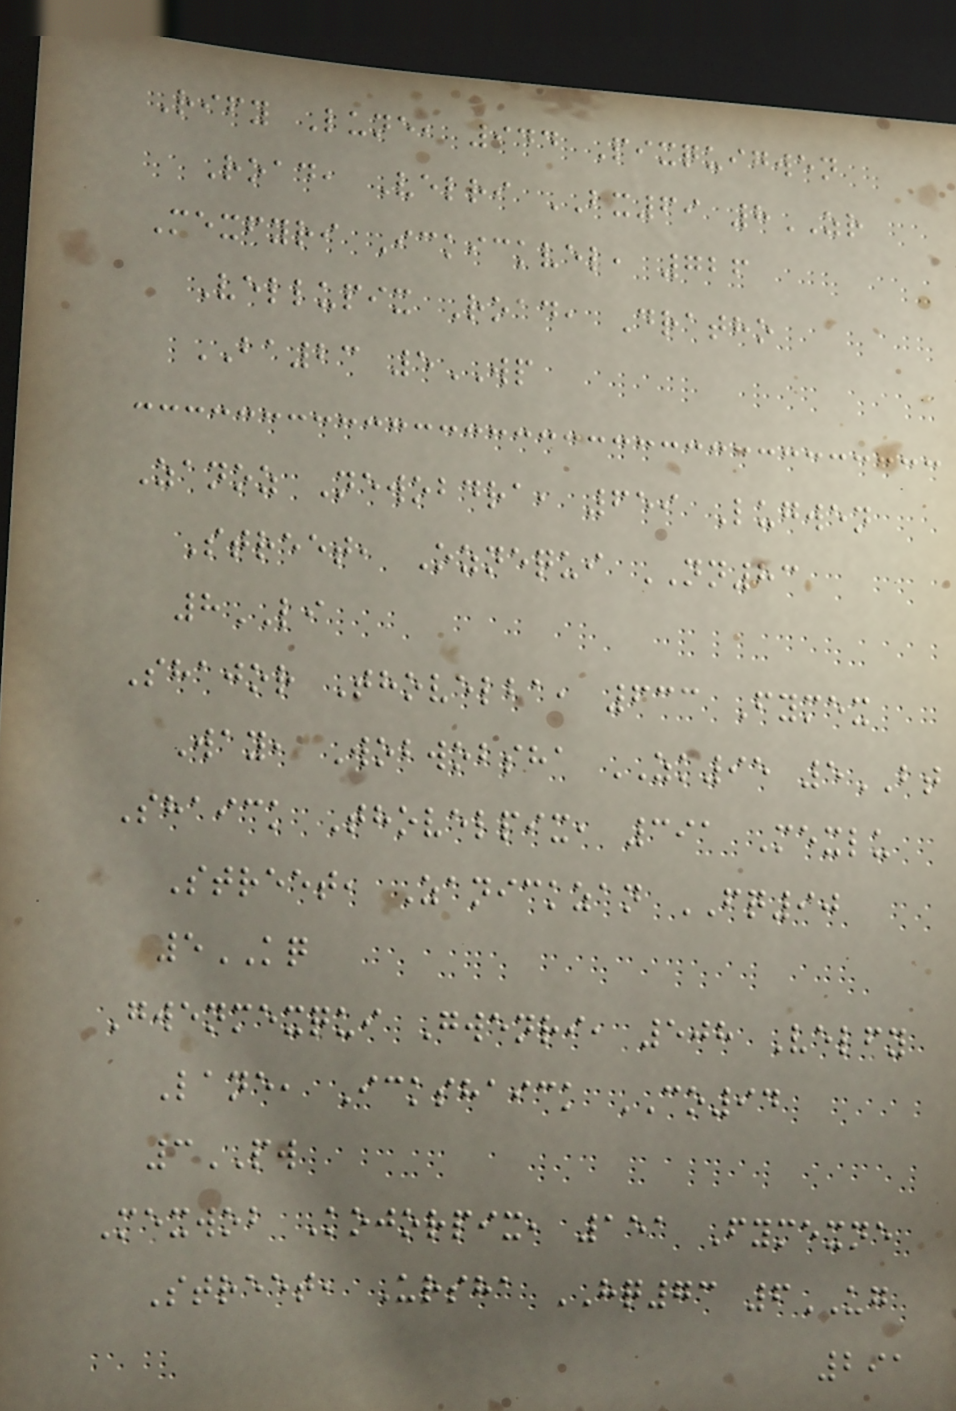Rify Lune, 944 Pixquigwen
Road, Velri BX69 8ZR
Mexfyri Ickickvel, 726
Vellupix Road, Dratho
BA23 5WP
Zanoz Newobdra, 659 Lugwen
Street, Oznequi NN83
8LI
Shajor Thovelba, 633 Fymex
Way, Wobwobsha ZK95 5BT
Shaick Thovelpix, 391 Mexlu
Street, Zanickzan FQ90
5KQ
Gwenmexqui Gwenri, 508 Velfy
Lane, Ickshaick CO94
3PW
Mexwob Kojorpix, 151 Fymexne
Street, Ursha HQ73 6UG
291
